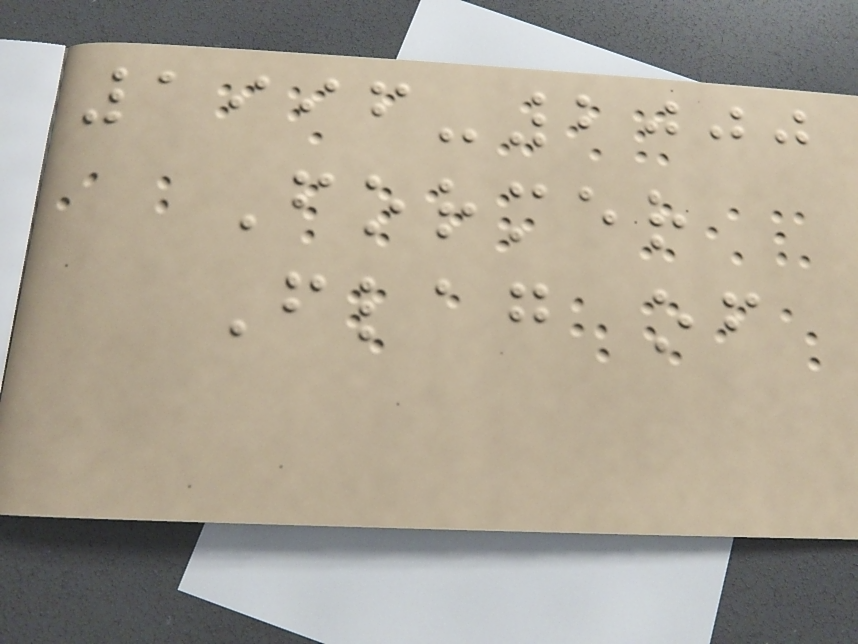1996-2000
Former
Flag of
